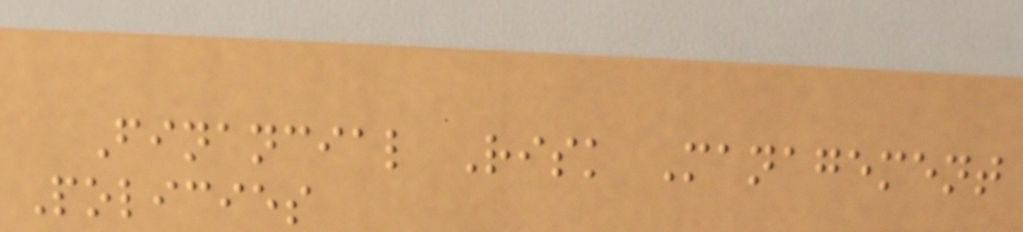Financial Risk Management
Policies
